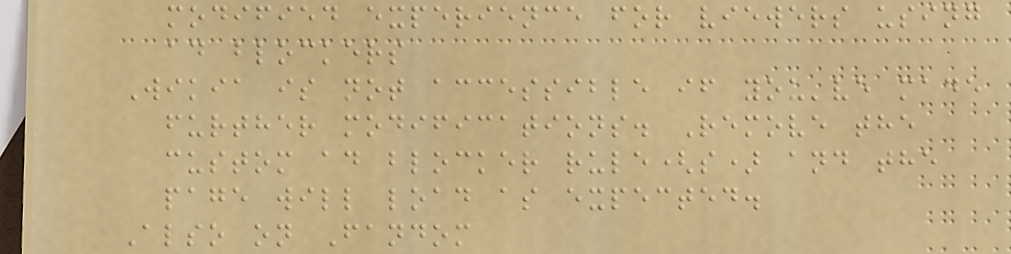modified experience for viewers using
ad blockers
Wikia is not accessible if you've made
further modifications. Remove the
custom ad blocker rule(s) and the
page will load as expected.
Also on Fandom
